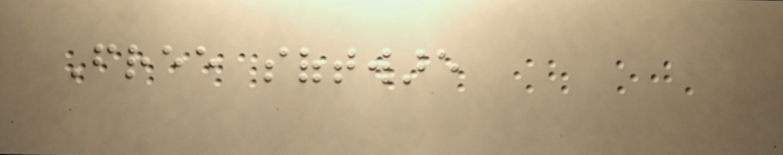Free software
